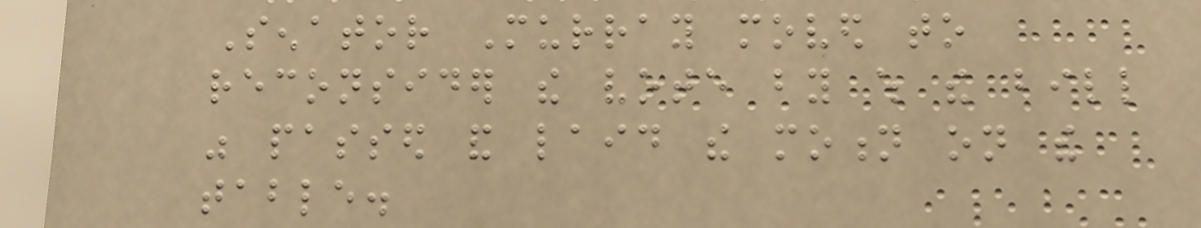Senator Murray moved to
reconsider the vote by which the bill
was passed and laid the motion on the
table.
